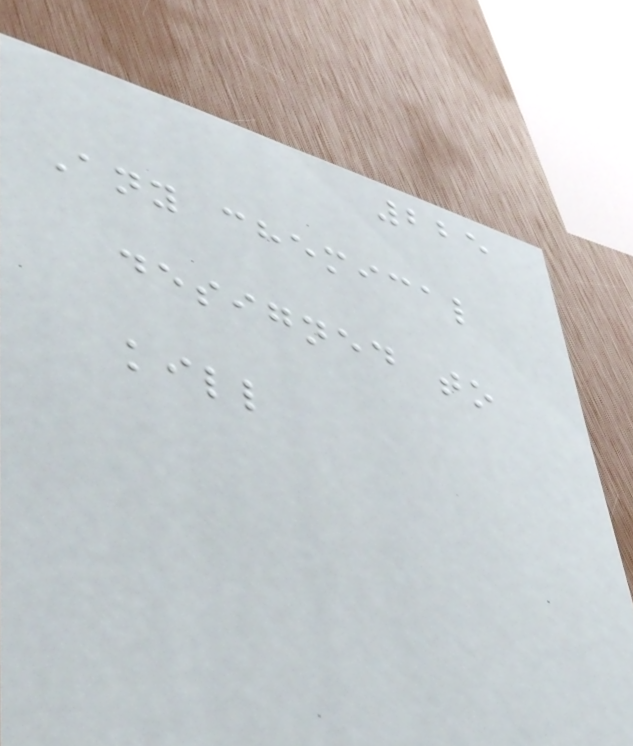225
Any chemical
designed to
kill
